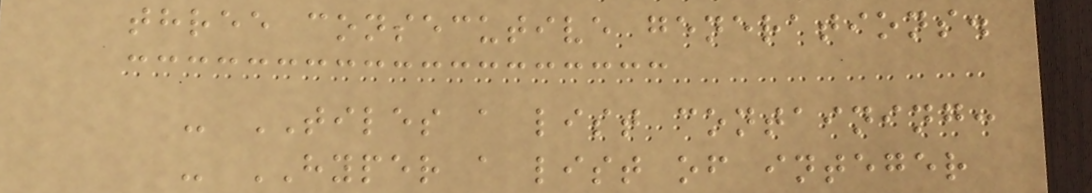three consecutive generations.
- TILES a list containing:
- HYPER a list of integer
